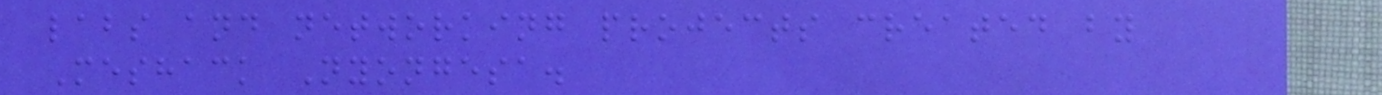labs and networking projects created by
Meshack Nyongesa.
